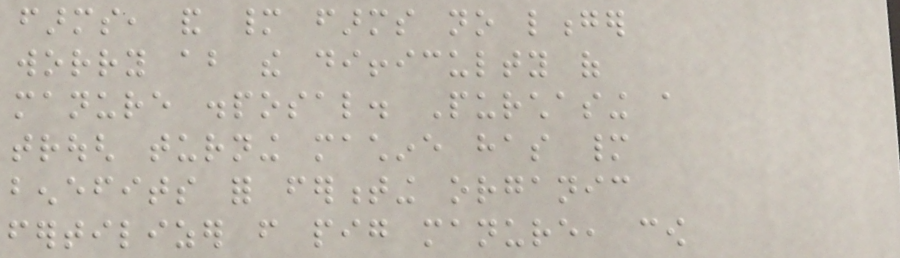farms, and many farms no longer
worry about the difficulty of
manure disposal. Purchasing a
trough turning machine has many
benefits for fermenting organic
fertilizer from pig manure, cow
